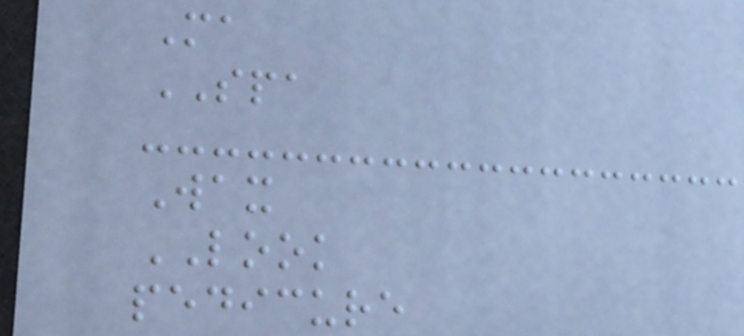Ma
SPA
Wax
LOOK
pedicure
